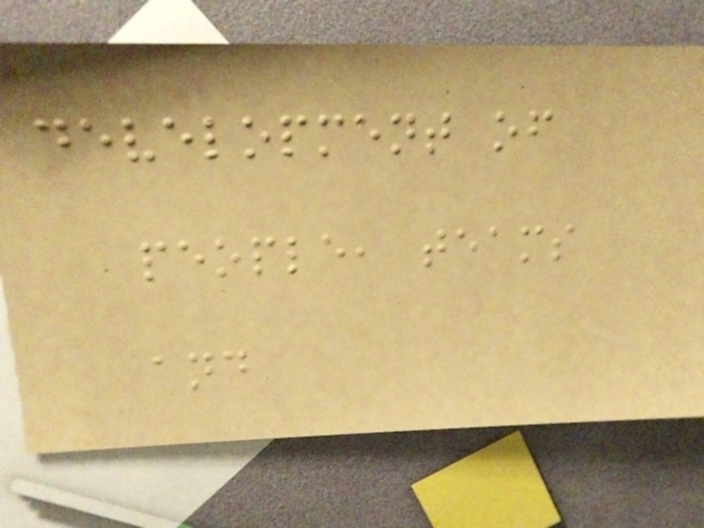development of
people, teams
and
